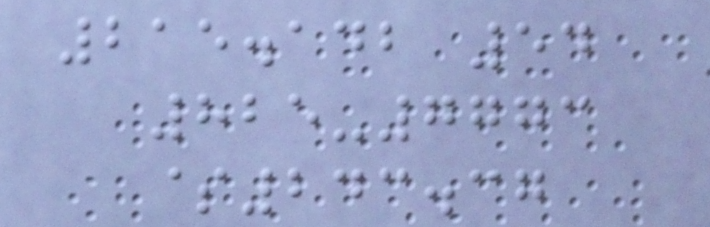215.142 54
825-7773
$243.37
